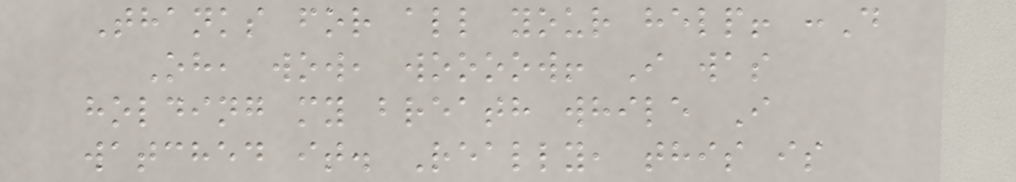Thanks for all your help! :D
Oh, wow, woooow! I was
holding my breath while I
watched it. Really, this is
